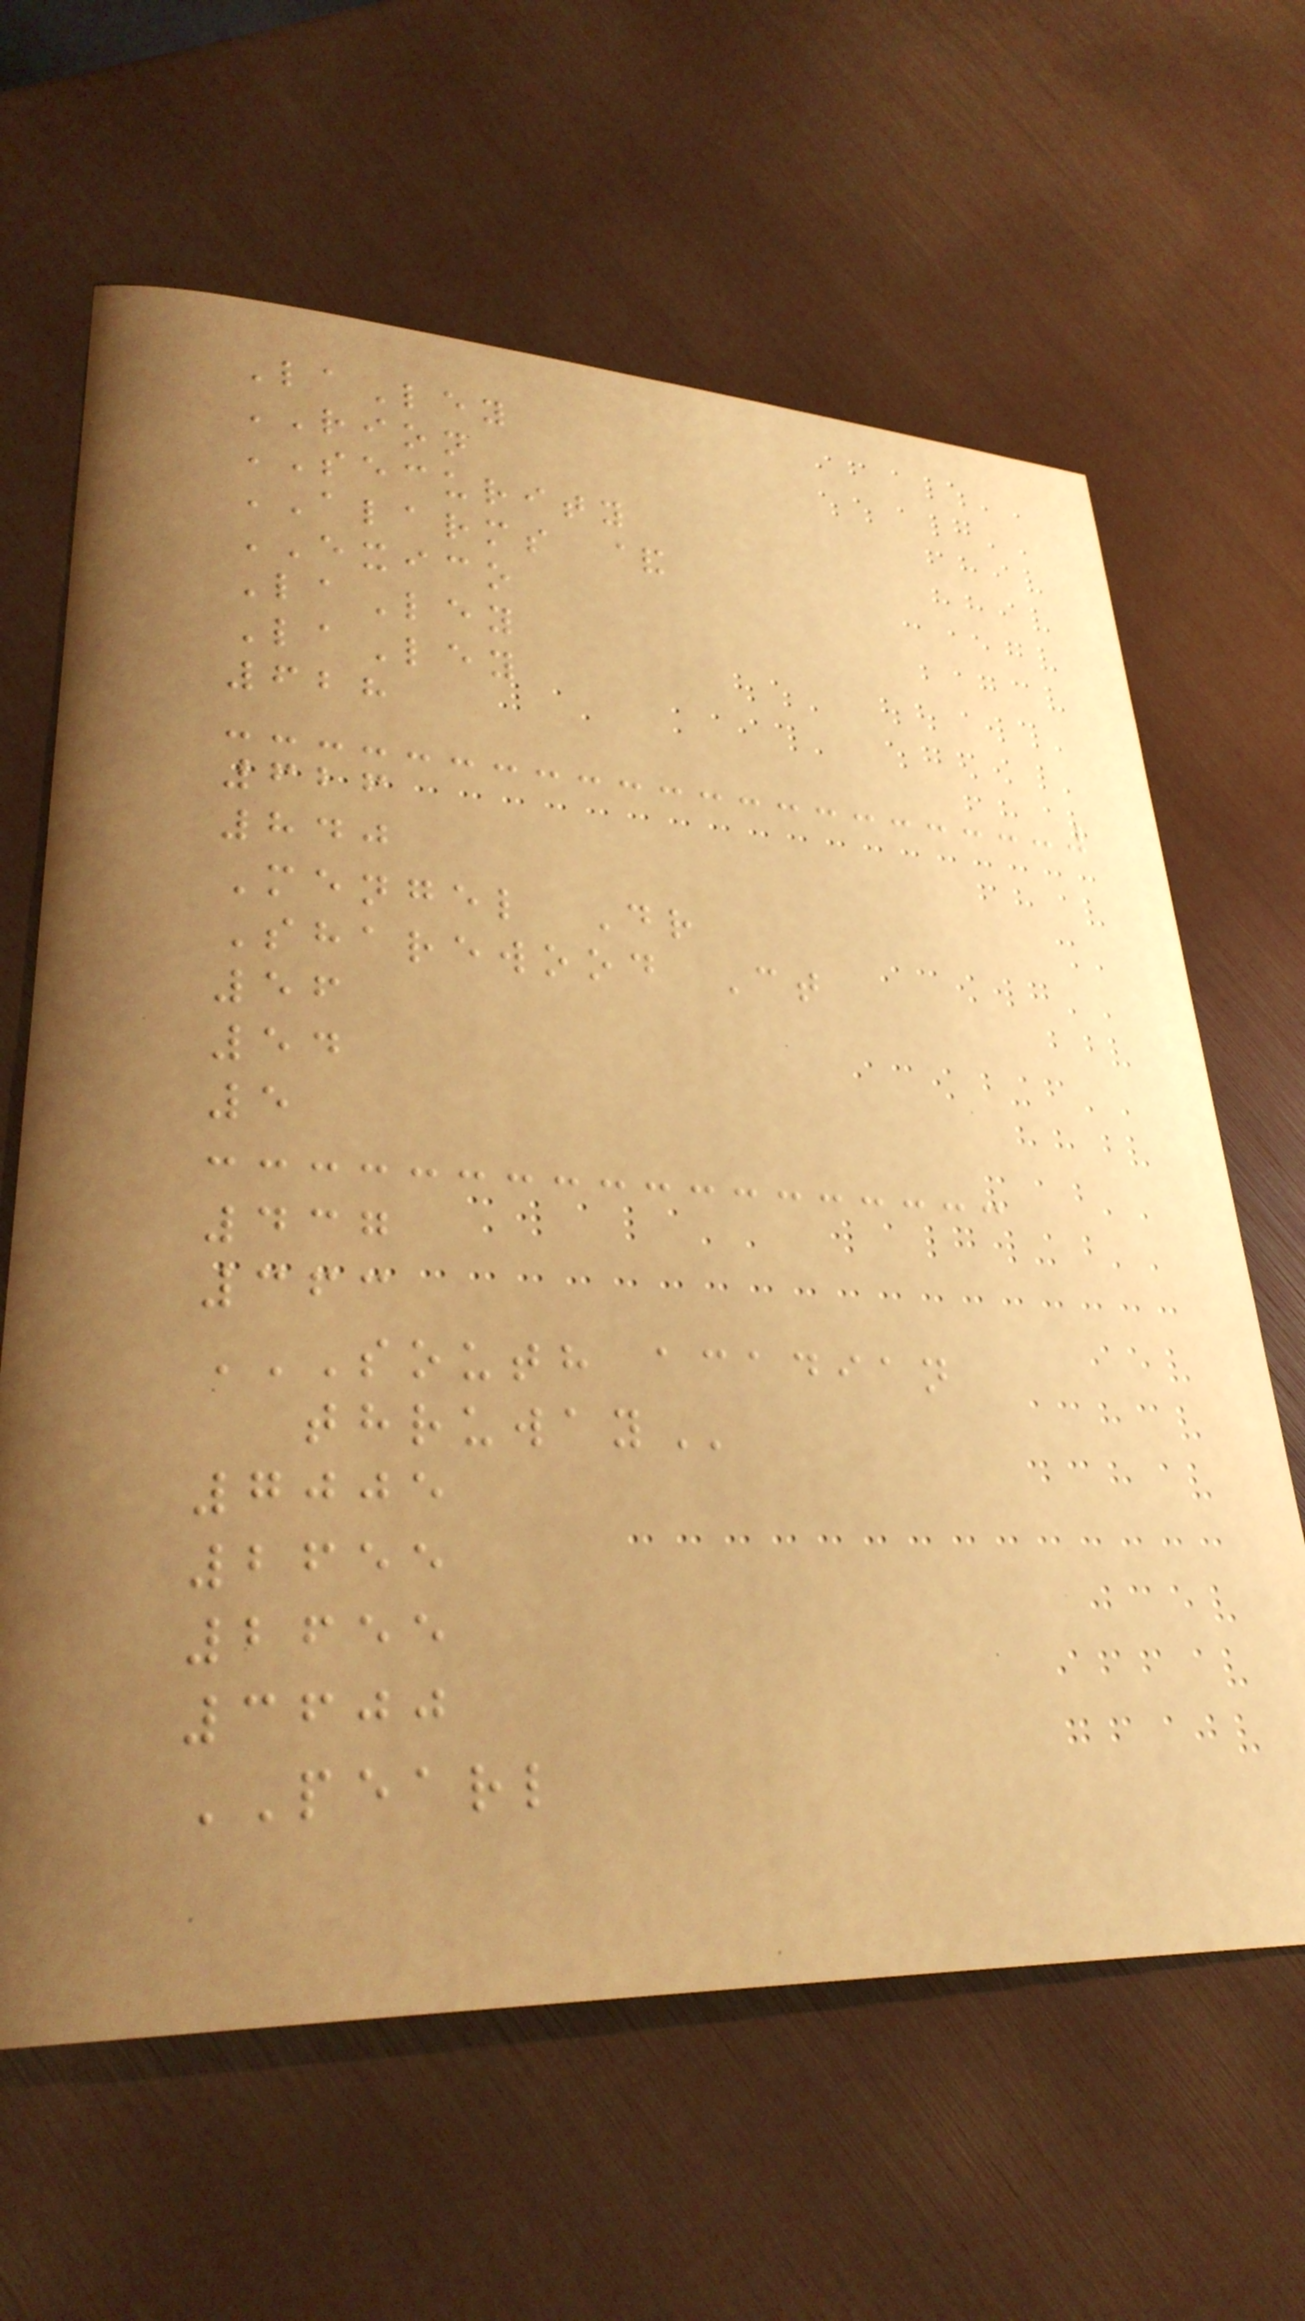LaLey
RION
SECURITY
ALARMS &
EXICO
LaLey
LaLey
628
626
840
Mengel Dr
Sharewood Ct
56
54
5
437
363
SOUTH ACADIAN
THRUWAY
7005
2655
2655
3600
PEARL
